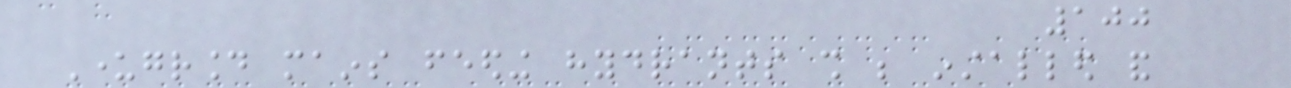100
Underground mains feeding hydrants shall be installed and
